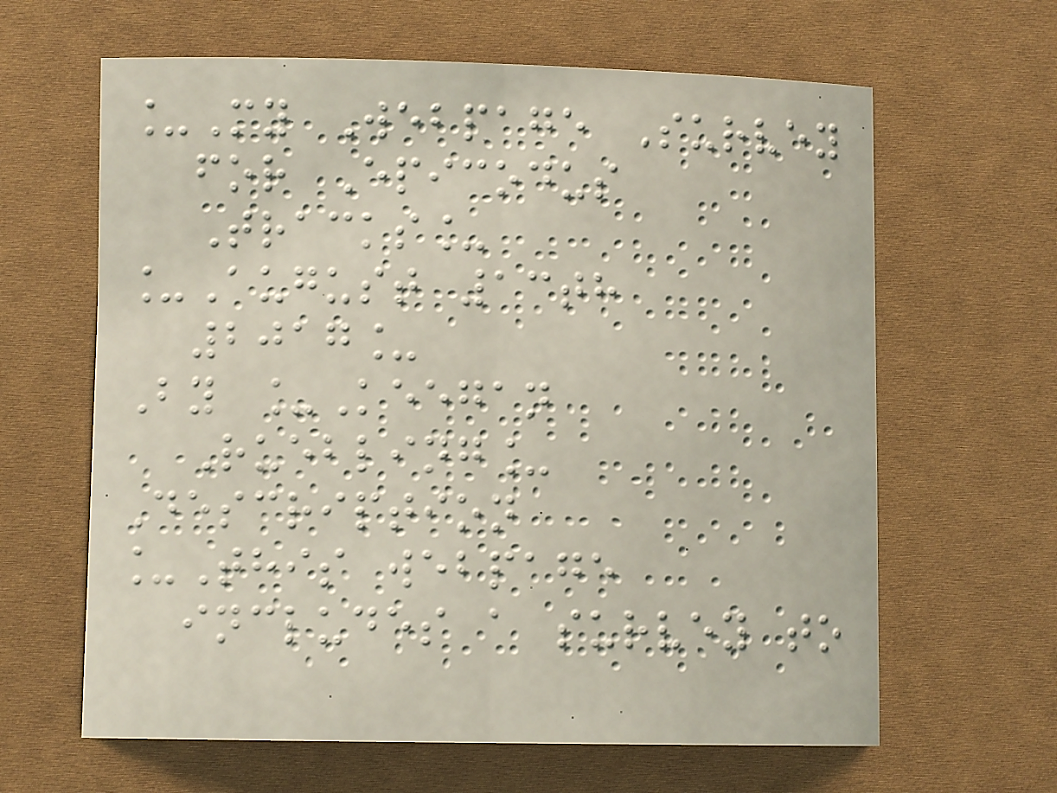_My Webpage Survey
for Epicodus
Tracks_
_August 13th
2017_
By _Keegan
Ruebling_
Description
_This webpage
includes a survey to
